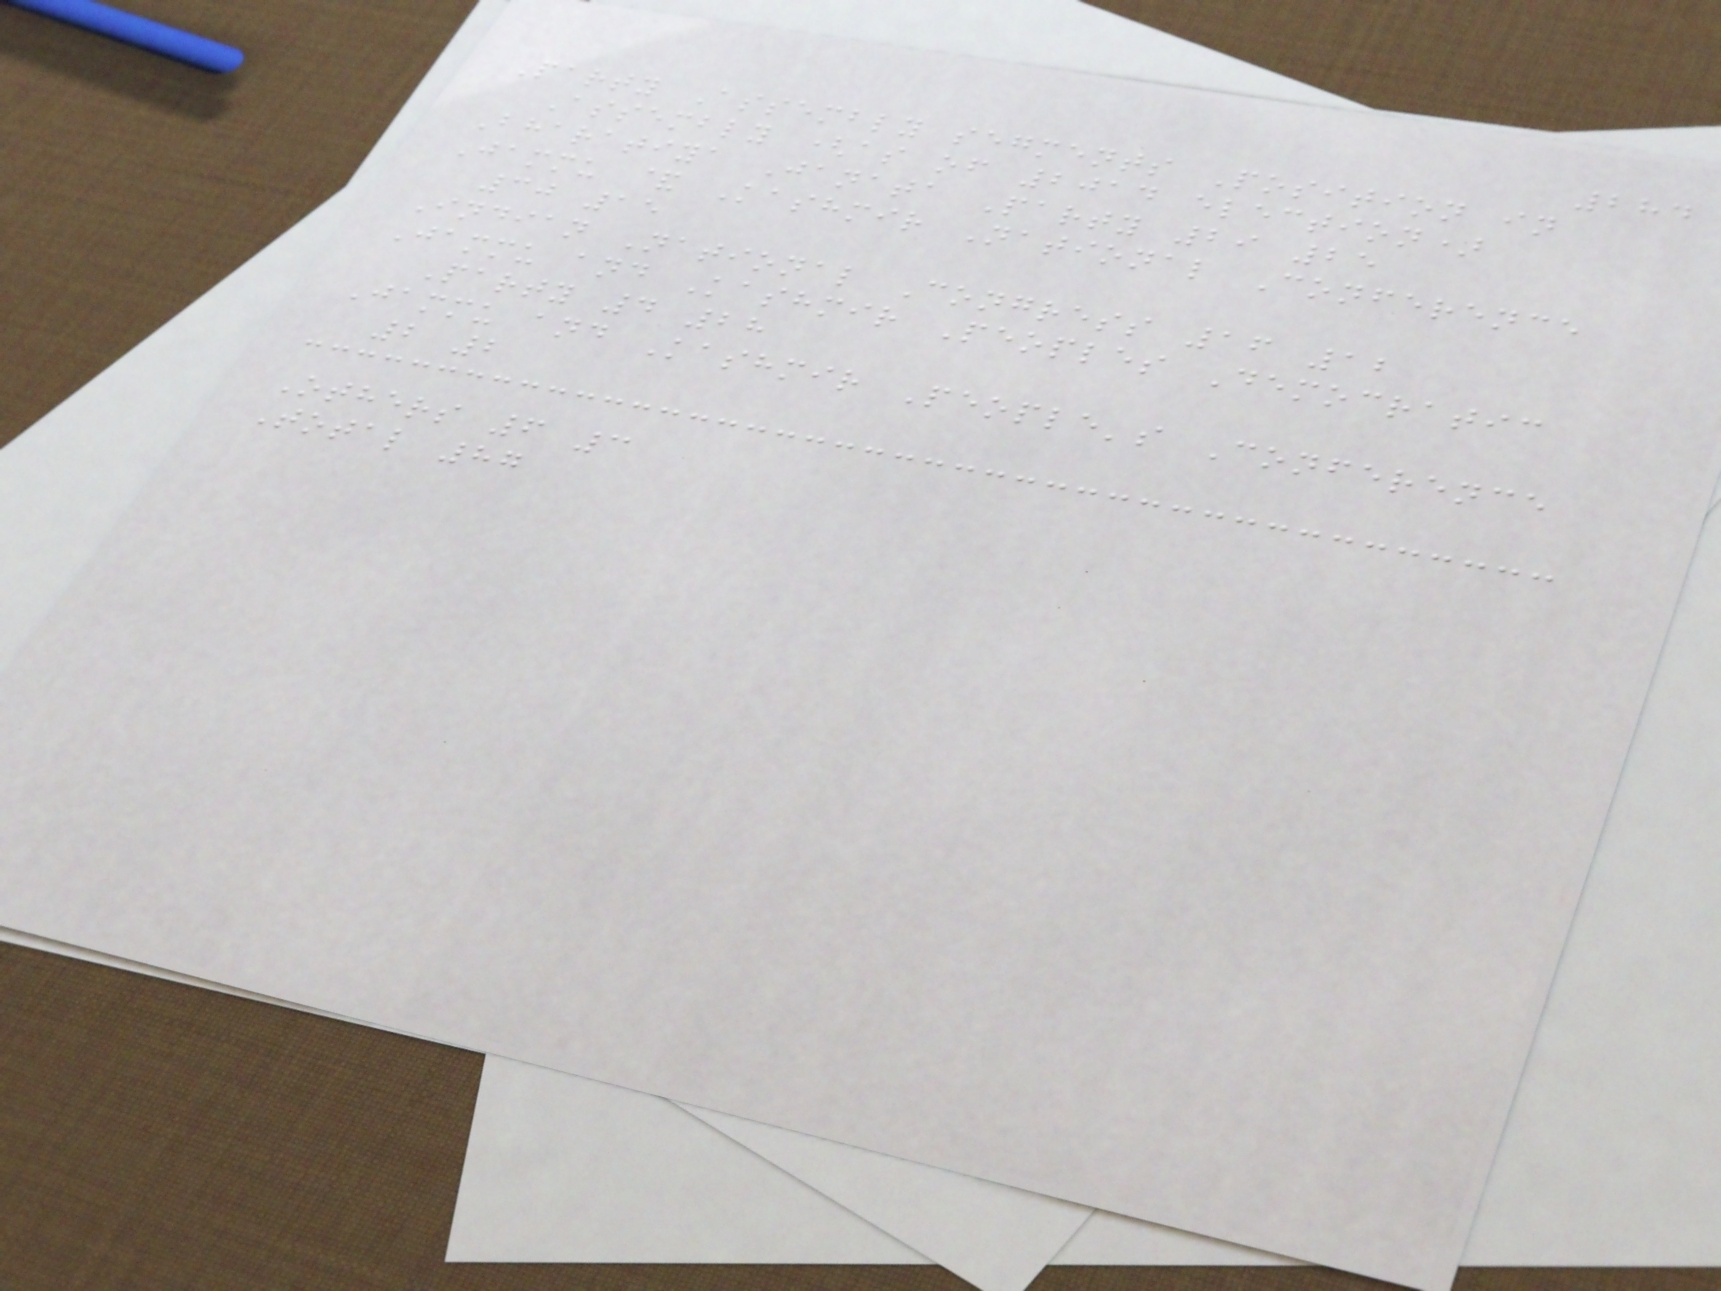284
Party Assembly segments Position in
Assembly (as of 2014 election)
Bharatiya Janata Party 29 25
Jammu & Kashmir National Conference
30 15
Indian National Congress 16 12
Jammu and Kashmir Peoples Democratic
Party 4 28
Jammu and Kashmir People's Conference
2 2
Others 6 3
Total 87
